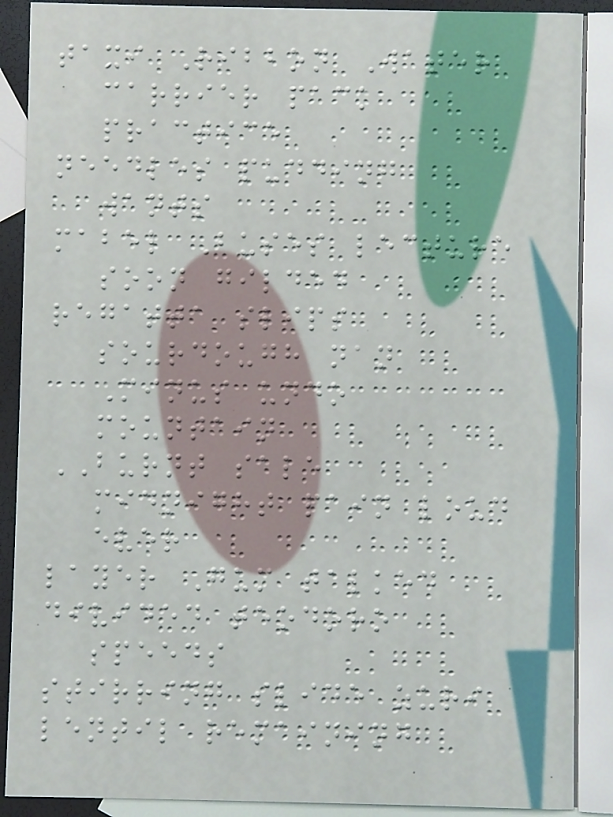taxi Ribbon Water
carrier pack
practice
needles pudding
wants
mabel Buses lecture
soon gilded
regatta slips
sourdough nan
Minus undo
mountain
BURNT sale
midnight pain loud
ever
layer Gum talked
divided teodoro
speeds
stirring slide zuri
lentil remaining
